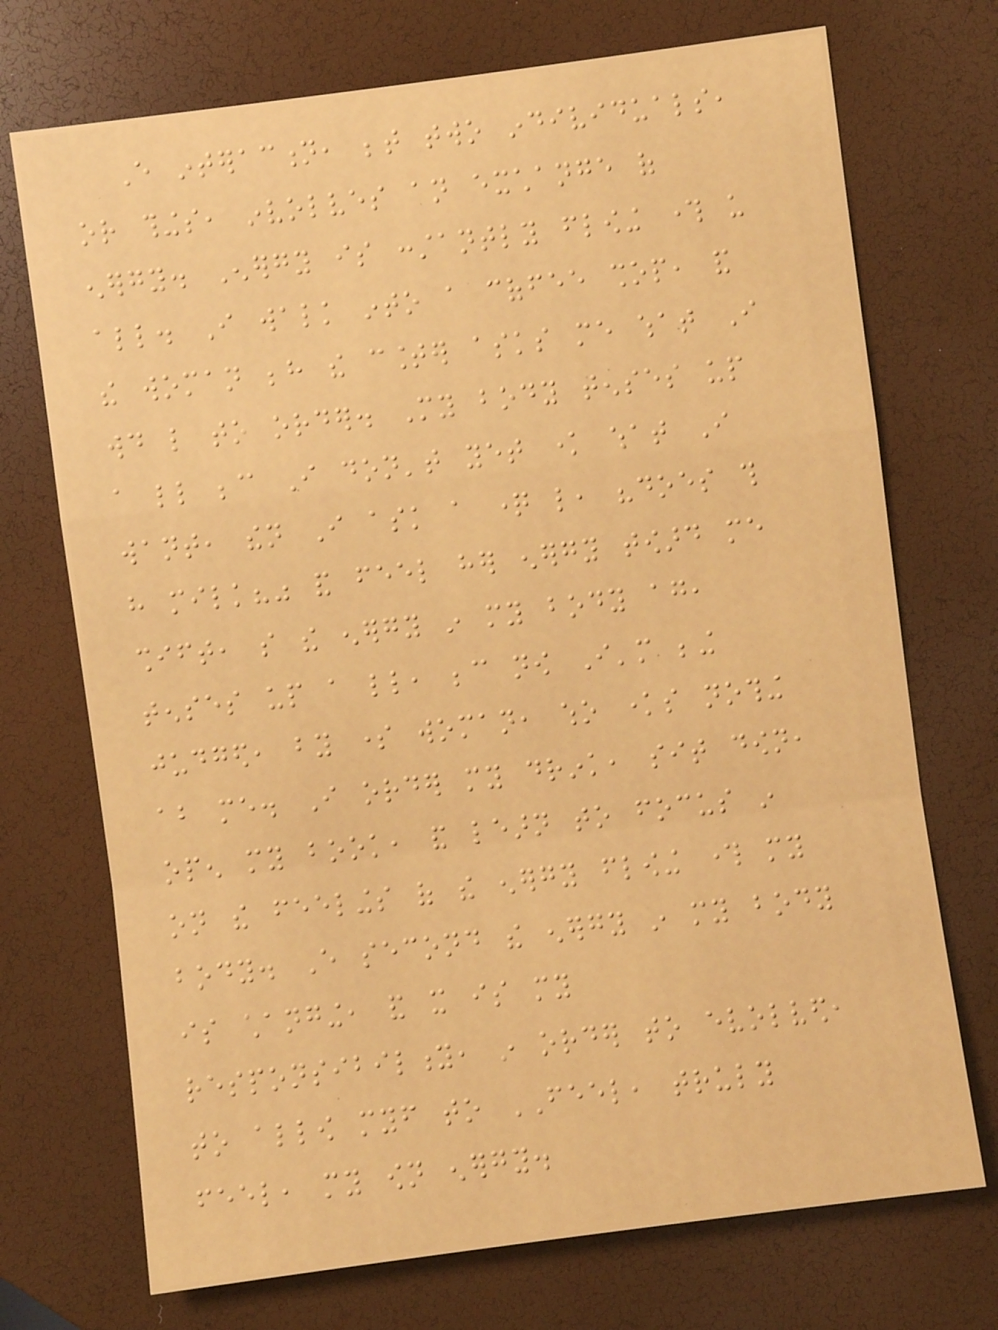Every interaction, between two individuals,
or things, involves an exchange of
energy. Energy is constantly flowing through us
all. I walk into a coffee shop, and
the woman behind the counter asks me what I
would like to order. My body tenses up
a little because I don't yet know what I
want, then I ask a question like, "does this
have milk?" and feel her energy toward me
shift, so the energy in my body again,
tenses up a little, because now I'm being
judged, by some woman, who knows nothing
about me. I order my drink, sit down,
open my book, and learn to focus in
on the feelings of the energy flowing through my
body. Every second the energy in my body
is changing, and it is my
responsibility, in order to evolved,
to allow myself to FEEL, truly
feel, my own energy.
